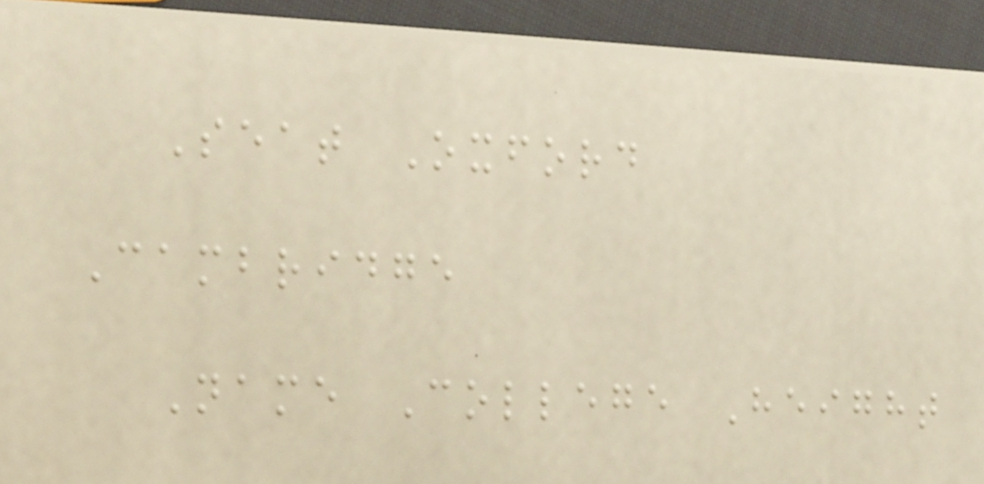Seat Oxford
Cambridge
Name College Height
